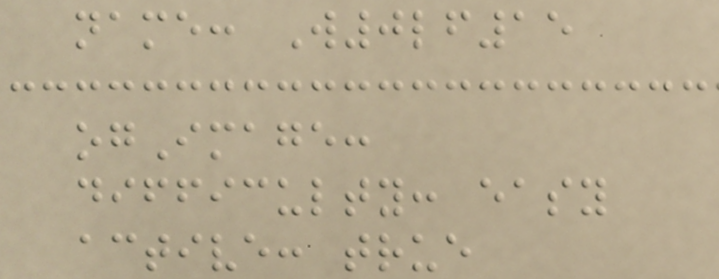name: W0lf15
ogImage:
difficulty: easy
active: true
